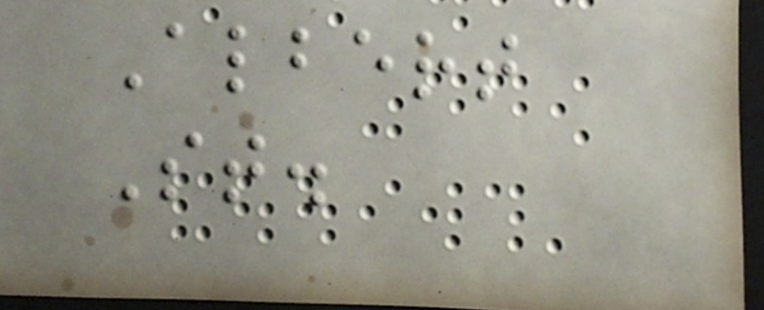Albert
St.
